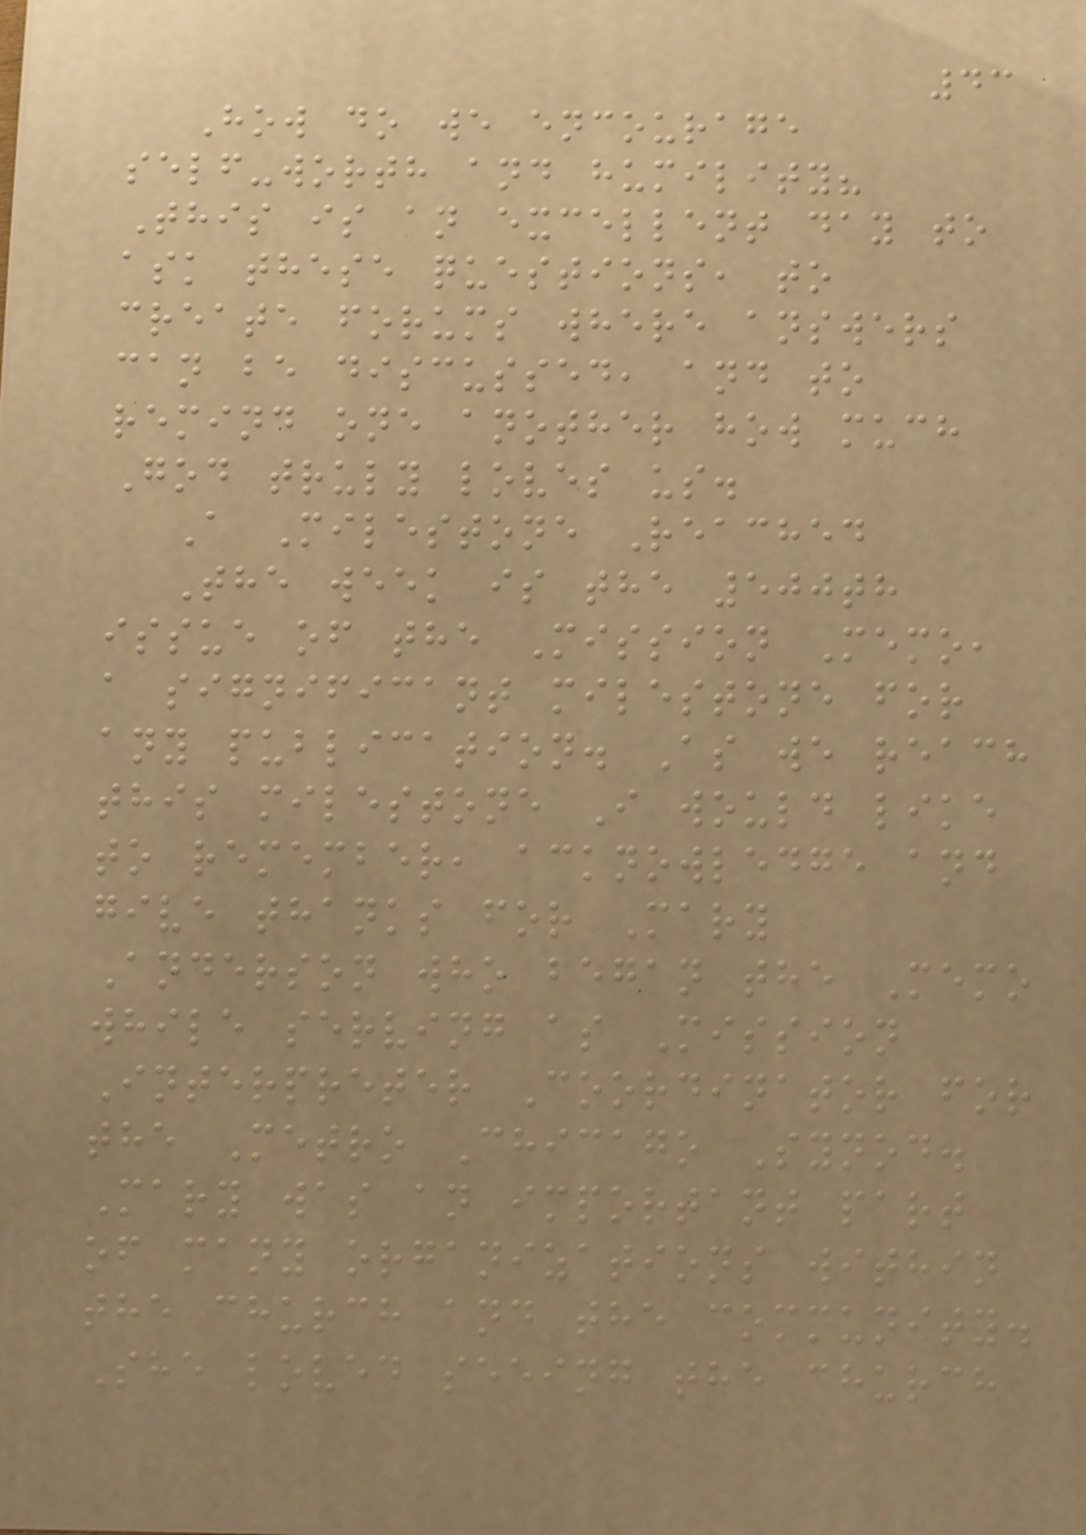43
How do we encourage
self-worth and humility?
This is an excellent day to
ask these questions, to
create forums where answers
can be discussed, and to
remind one another how much
God truly loves us.
A Milestone Reached
The week is the 500th
issue of the Mission Memo,
a significant milestone for
any publication. As we reach
this milestone I would like
to remember, acknowledge and
give thanks for Mary
Anderson who began the Memo
while serving as Mission
Interpreter Coordinator for
the Metro Chicago Synod.
Mary was an important part
of many organizations within
the church and the community.
She loved seeing the church
